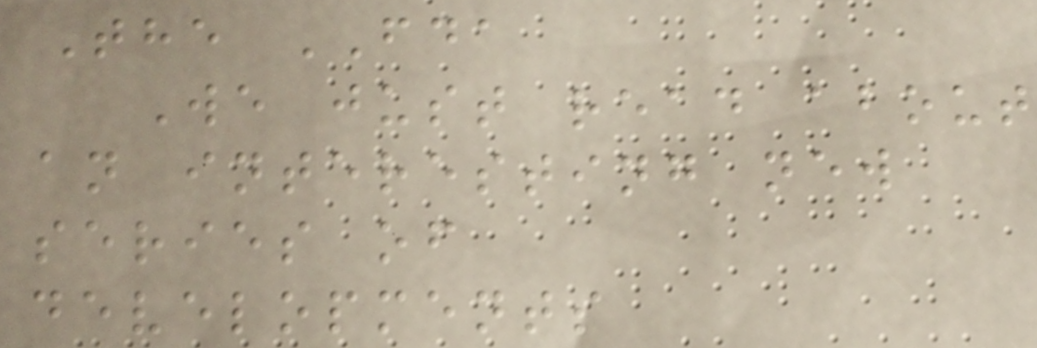The FDA
We just read about
an interesting new
series of
developments
